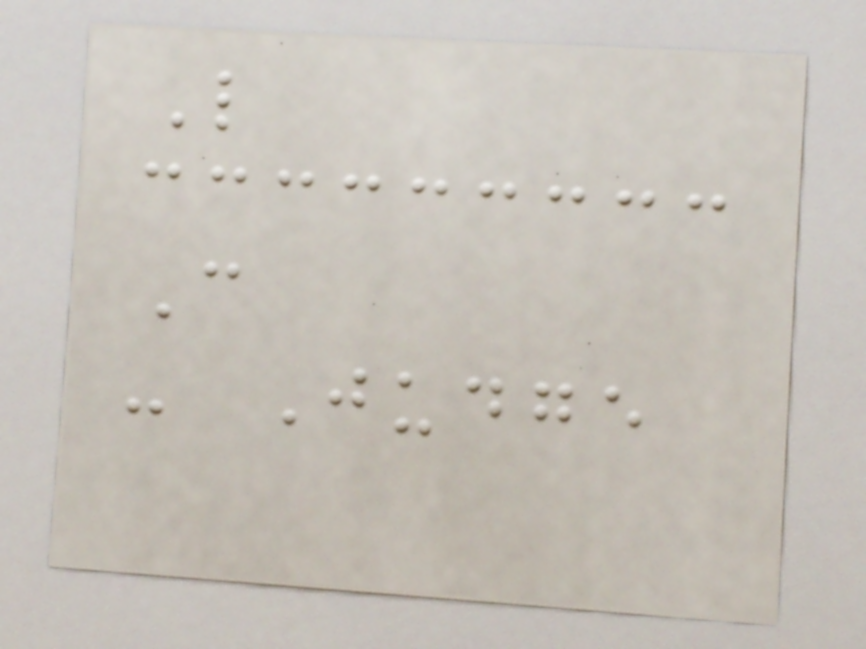L
C
- Judge
